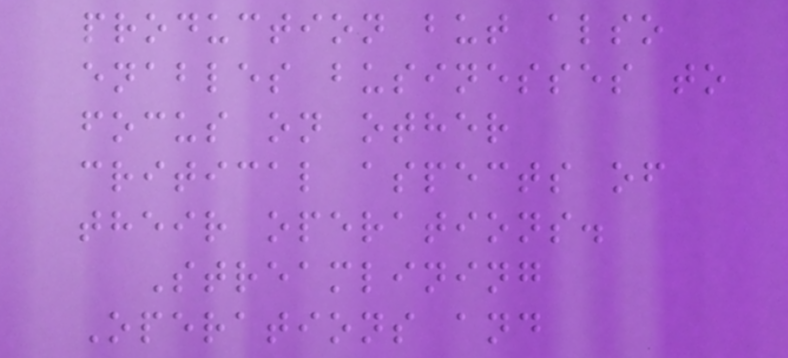production but also
enables businesses to
focus on other
critical aspects of
their operations.
Streamlining
Operations and
